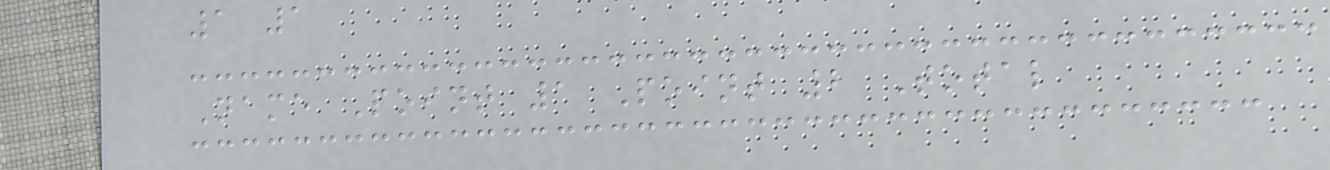1 1
Name Point 1 Point 2 Total
